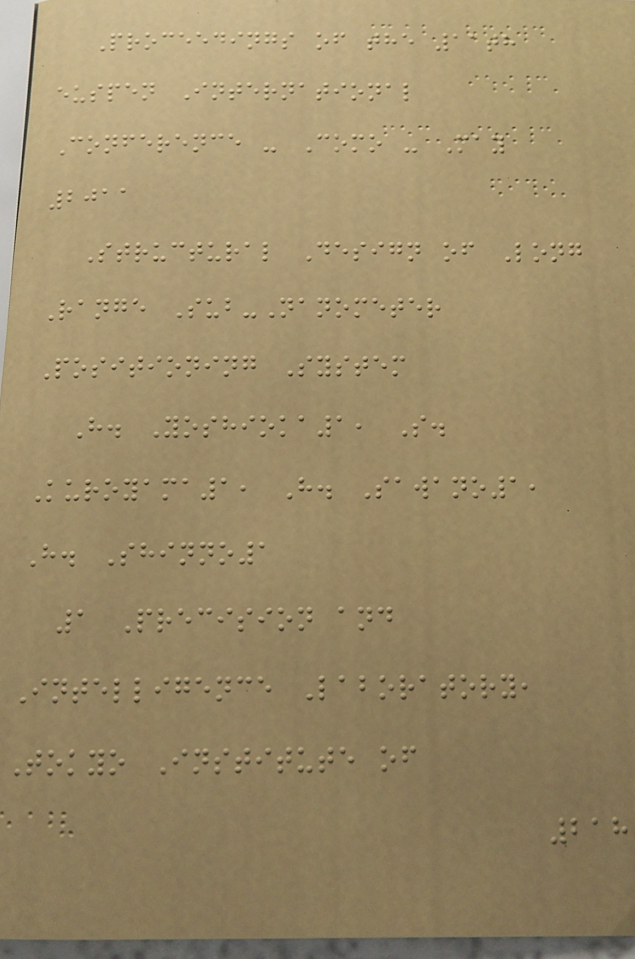Proceedings of the 11th
euspen International
Conference - Como - May
2011
Structural Design of Long
Range Sub-Nanometer
Positioning System
H. Yoshioka1, S.
Kuroyama1, H. Sawano1,
H. Shinno1
1 Precision and
Intelligence Laboratory,
Tokyo Institute of
218
